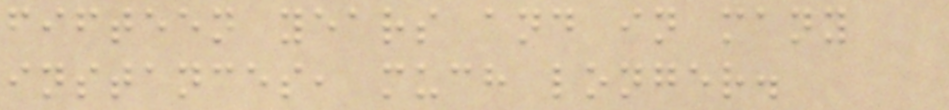fifteen years and in many
instances, much longer.
